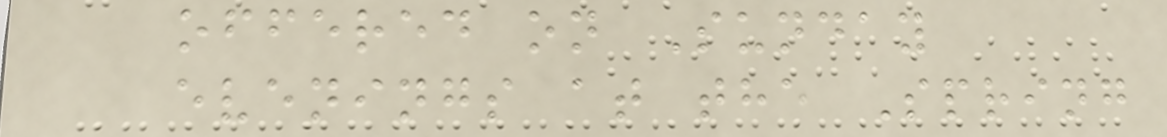offered on Sunday
evenings at the Spring
